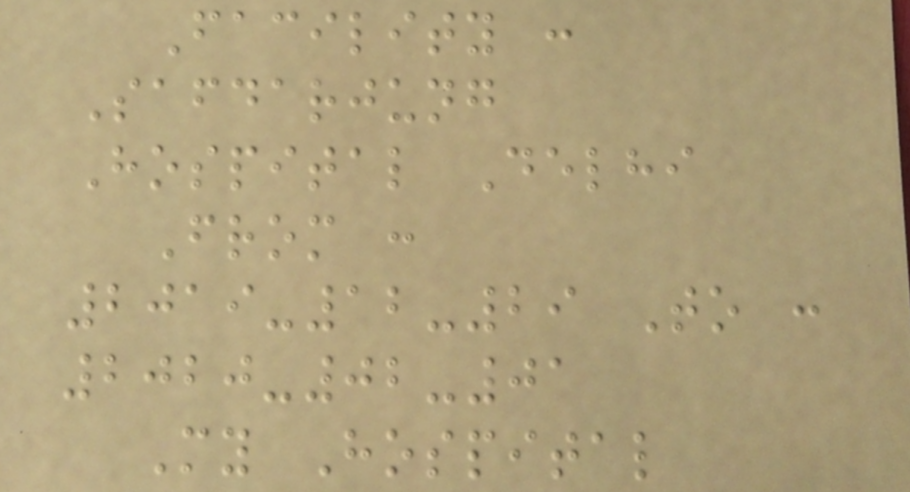Facility :
Safdarjung
Hospital Delhi
From :
2019-12-29 To :
2020-02-01
My Hospital
